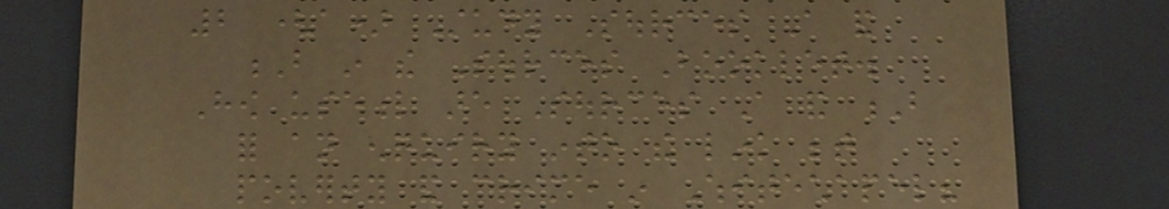2 (a) Study Sources A and
B in the Sources Booklet.
How useful are Sources A and B
for an enquiry into the link between
poverty and crime in Whitechapel?
